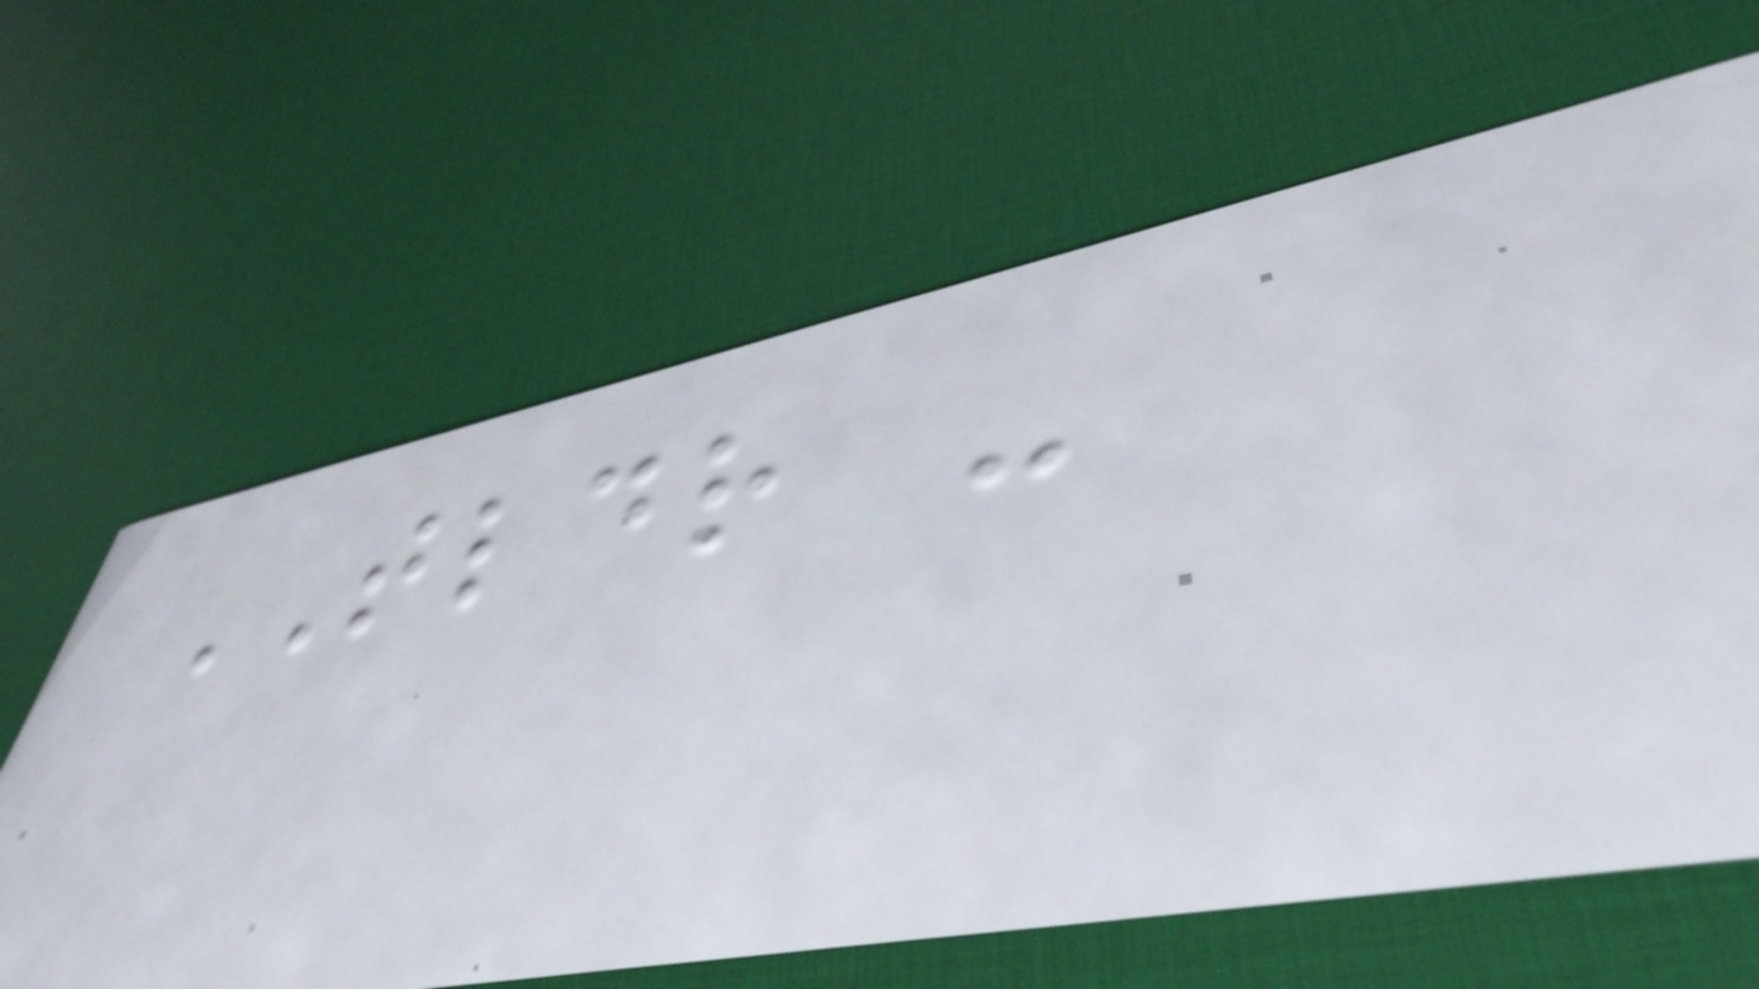TLDR -
